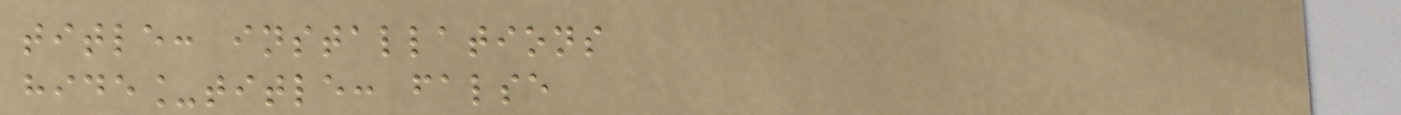title: installations
hide_title: false
